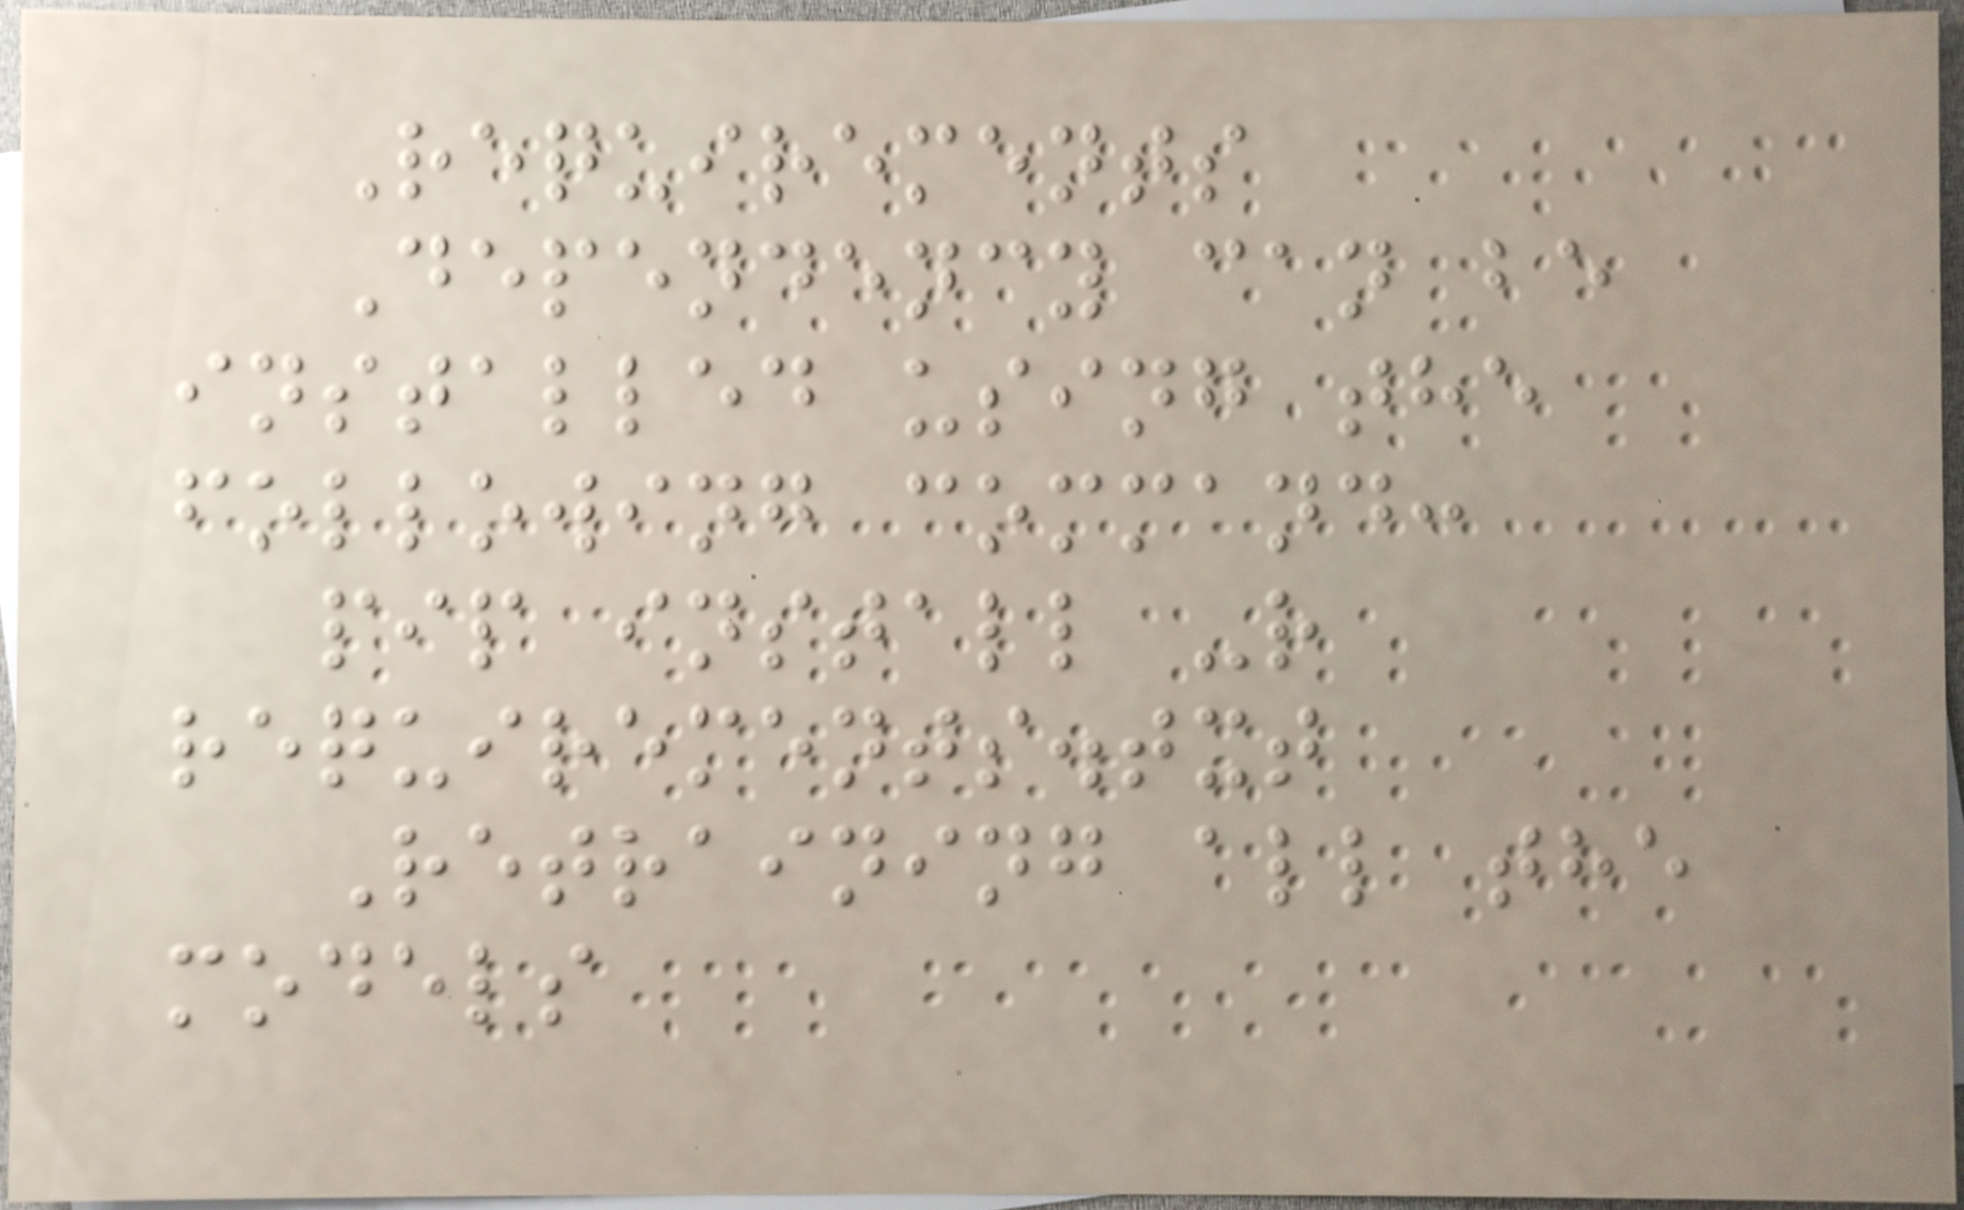Requirements
Dependency can be
installed using the
following command:
pip install -r
requirements.txt
Retraining all the
models
